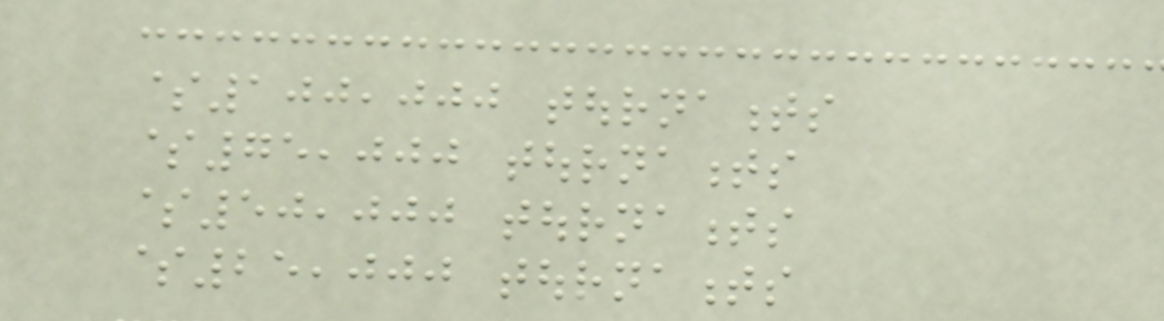$100,000 tournaments
$75,000 tournaments
$50,000 tournaments
$25,000 tournaments
